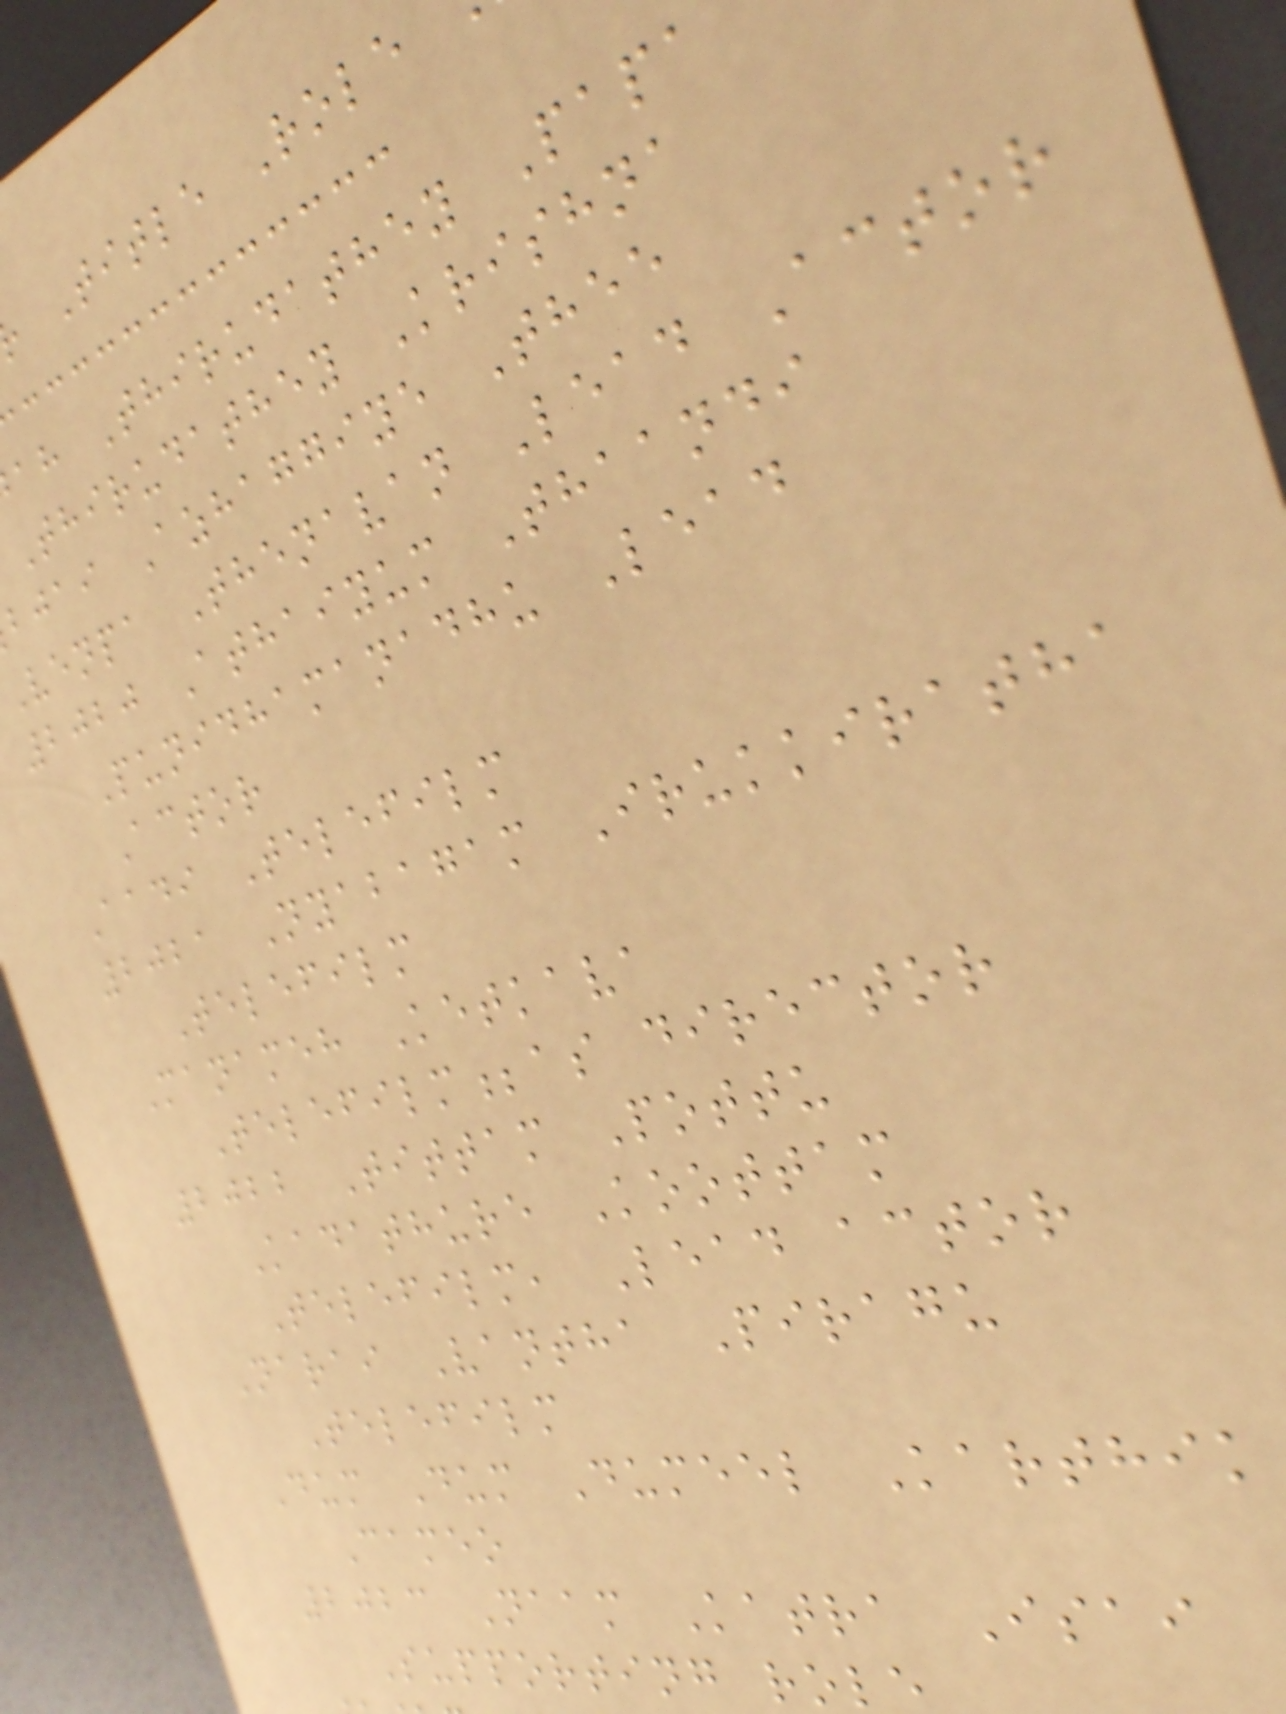Title Role
ah Thirudathey Papa
Thirudathey Krishna
bjai Azhaggiye Thee
Venpa Thenavan Lead Actor
2020 Athaiyum Thaandi
Punidhamanadhu Lead
Actor
Aadi Telefilm
2021 Nyabagam Irukkiratha
Telefilm
Manameh Ketkava
Telefilm;as director
2022 Tittam Pottu
Kadathure Koottam
Telefilm, Lead actor
Narai Vantha Piragu
Telefilm
Dum Dum Dumeel Karthik
Cameo
2023 Naam Katra Isai
Supporting role
